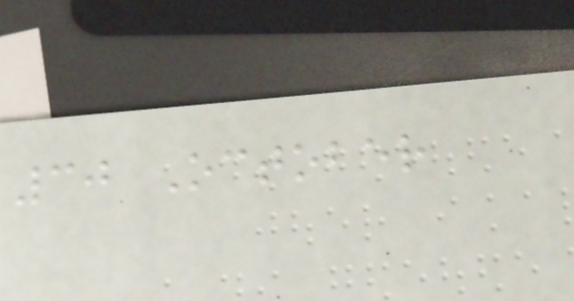30 October
